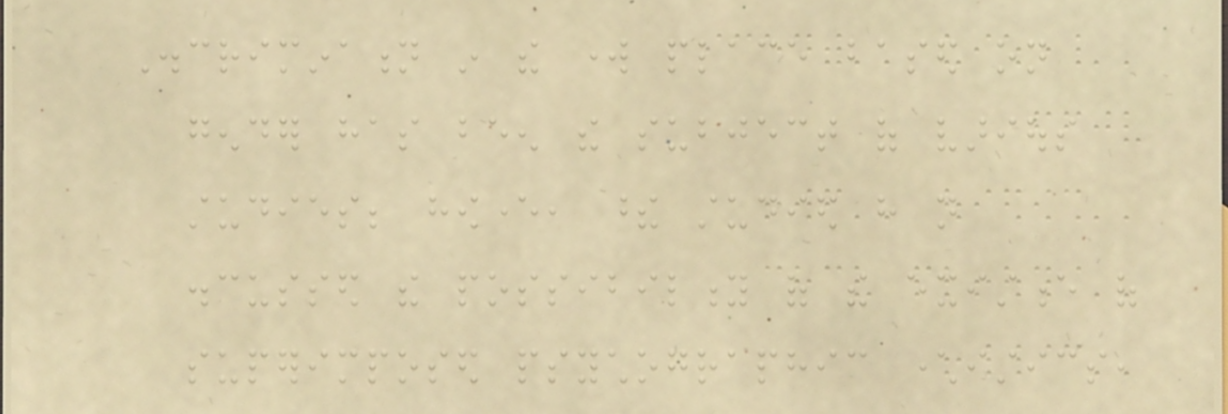Discrimination in the work place based on
gender has been the subject of various
studies; however, these studied have not
discussed the possibility of the existence of
superimposed psychographic characteristics,
